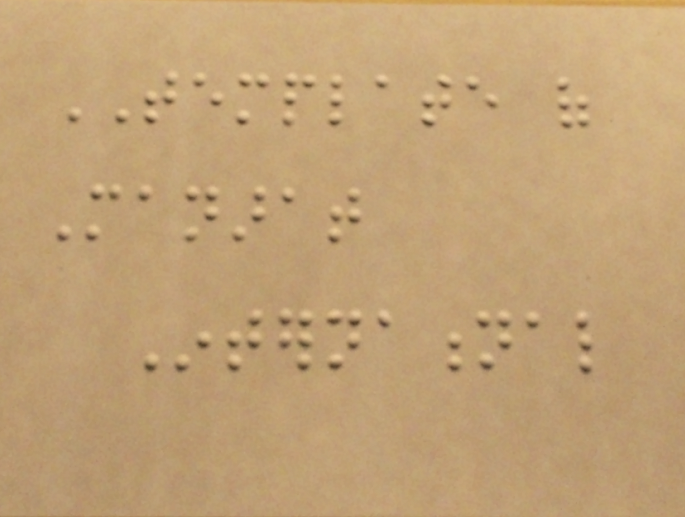TEMPLATE of
Manarat
International
